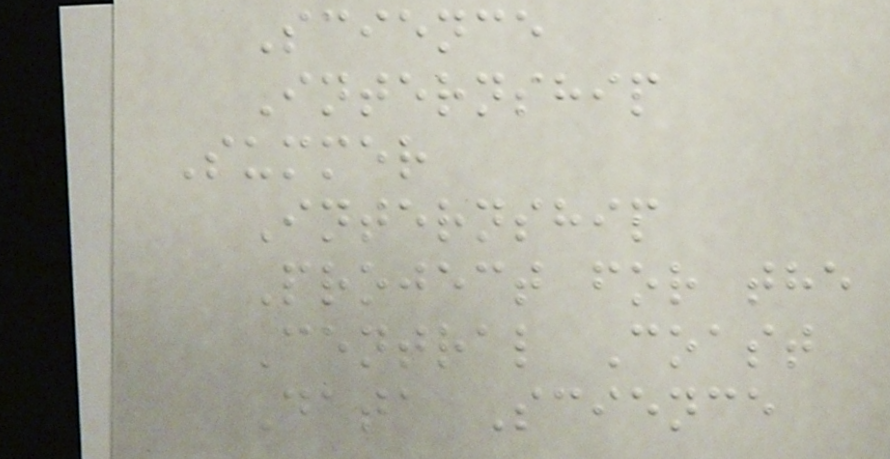Science
Internship
Summer
Internship
Project for the
Central Coast
Data Science
